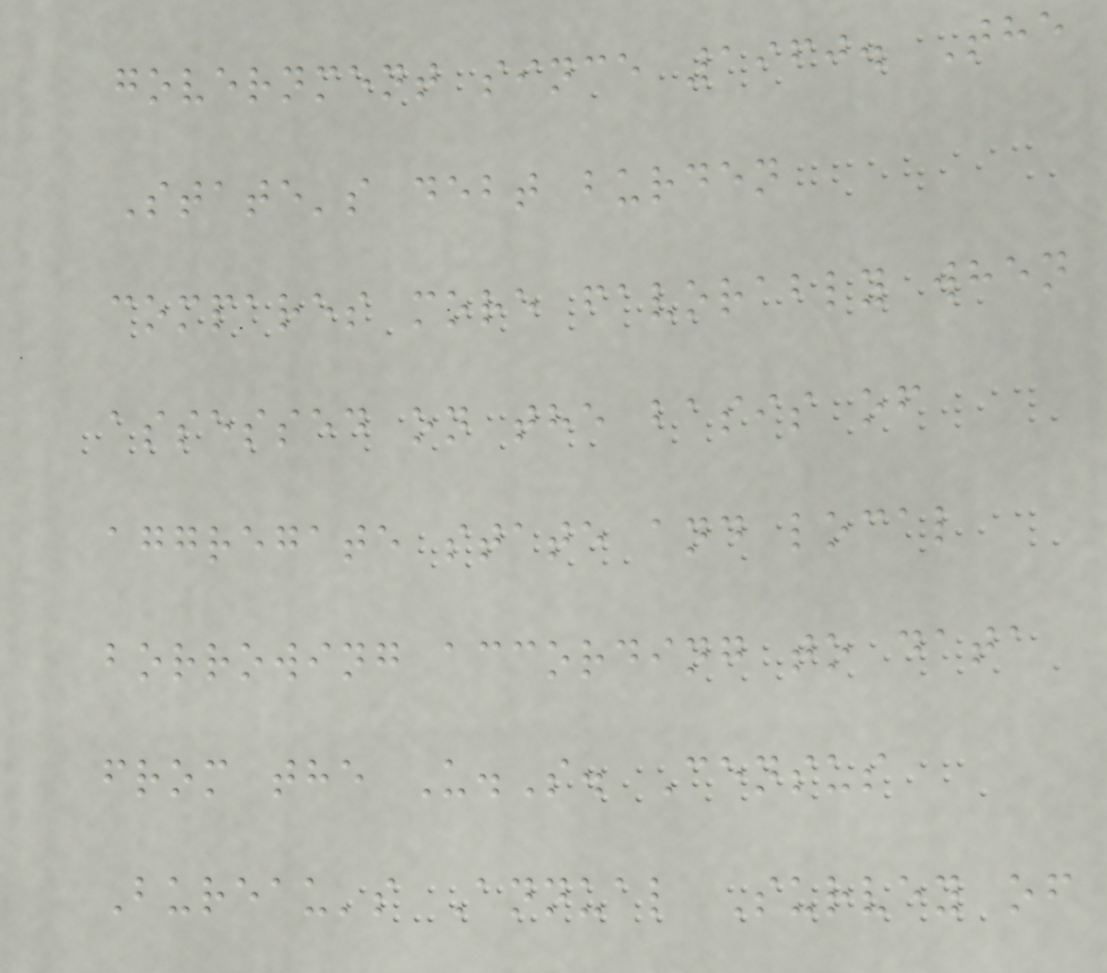government since 1960. The
State's debt burden
compares more favorably when
assessed on the basis of
aggregate state and local
borrowing according to data
from the U.S. Census
Bureau's Annual Survey of
